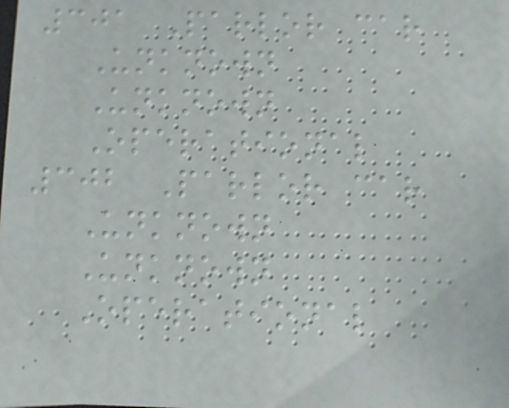301 Parlor car
Unknown
Unknown
Operational
302 Parlor car
Unknown
Unknown
Operational
